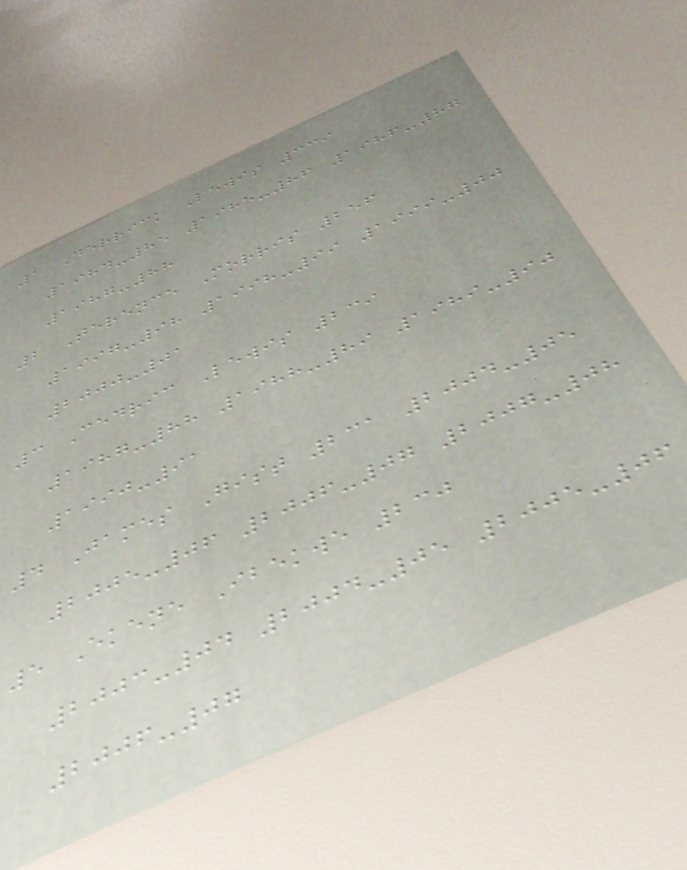1 Derrick Lewis 339
1984-85 1985-86 1986-87
1987-88
2 Terence Morris 256
1997-98 1998-99 1999-00
2000-01
3 Cedric Lewis 239
1987-88 1988-89 1989-90
1990-91
4 James Gist 231 2004-05
2005-06 2006-07 2007-08
5 Ekene Ibekwe 230
2003-04 2004-05 2005-06
2006-07
